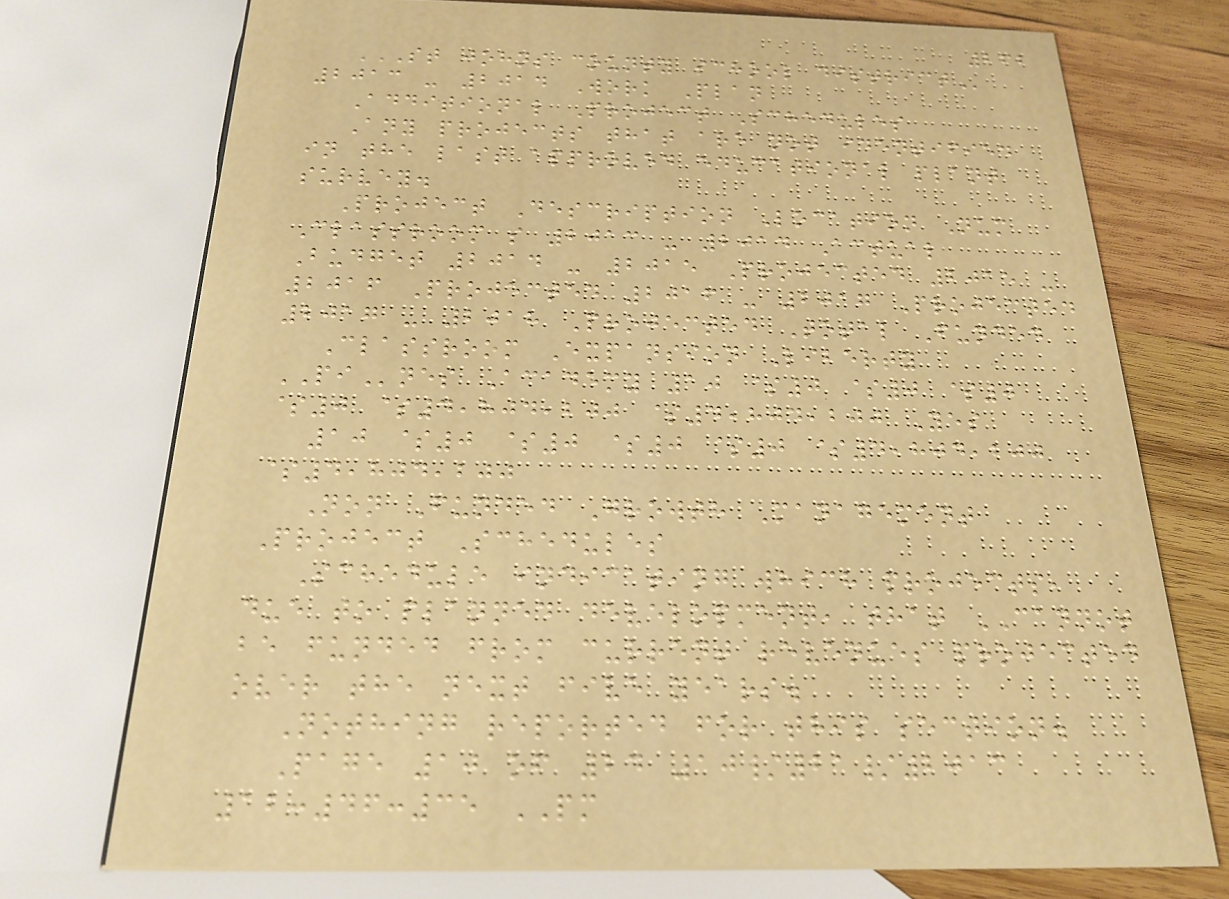262
ST JOHNS COUNTY SCHOOL DISTRICT
2013 - 2014 Work Plan
Additional Project Schedules
Any projects that are not identified
in the last approved educational plant
survey.
Project Description Location Num
Classroom s 2013 - 2014 Actual
Budget 2014 - 2015 Projected 2015 -
2016 Projected 2016 - 2017 Projected
2017 - 2018 Projected Total Funded
Classroom Expansion Liberty
PInes Academy 10 $0 $0 $0
$0 $4,804,200 $4,804,200 Yes
10 $0 $0 $0 $0 $4,804,200
$4,804,200
Non Funded Growth Management
Project Schedules
Schedule indicating which projects,
due to planned development, that CANNOT
be funded from current revenues projected
over the next five years.
Nothing reported for this section.
Page 10 of 24 10/21/2013
12:46:35 PM
